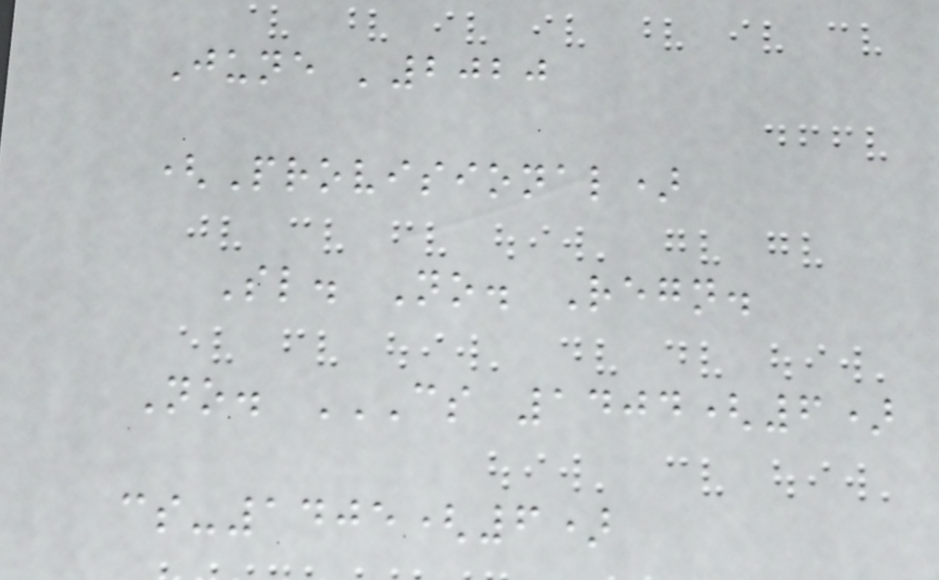June '2020
(Provisional)
Sl. No. Regn.
No. CS 1404(6)
CS-1405(6)
